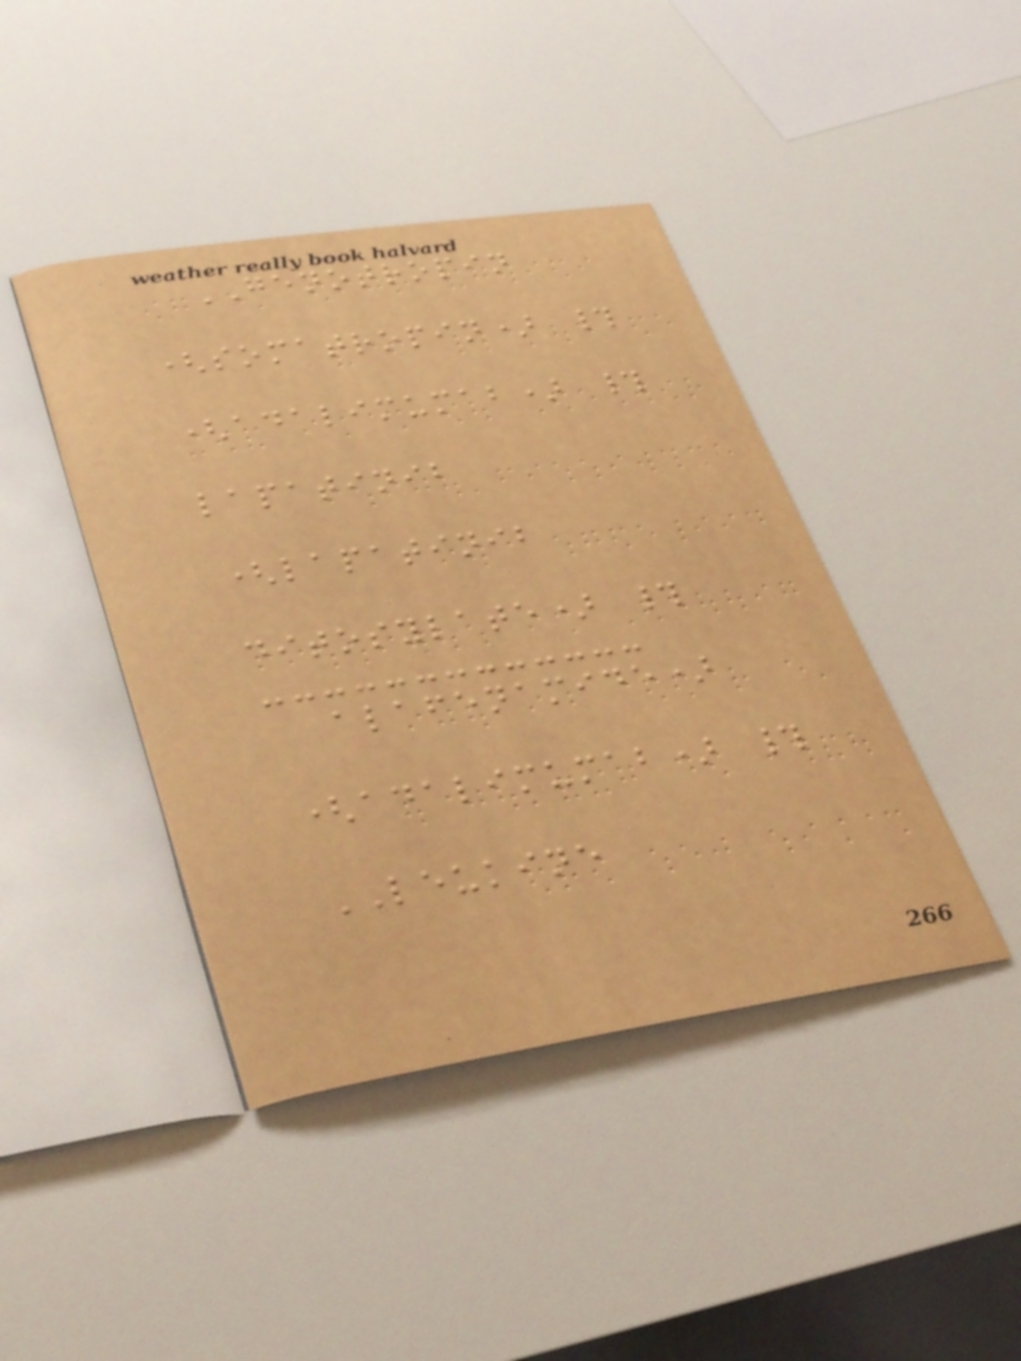GENOTROPIN
(somatropin) #
(adalimumab) #
lapatinib
(lapatinib
ditosylate) #
alafenamide)
(adalimumab) #
LEUKINE
